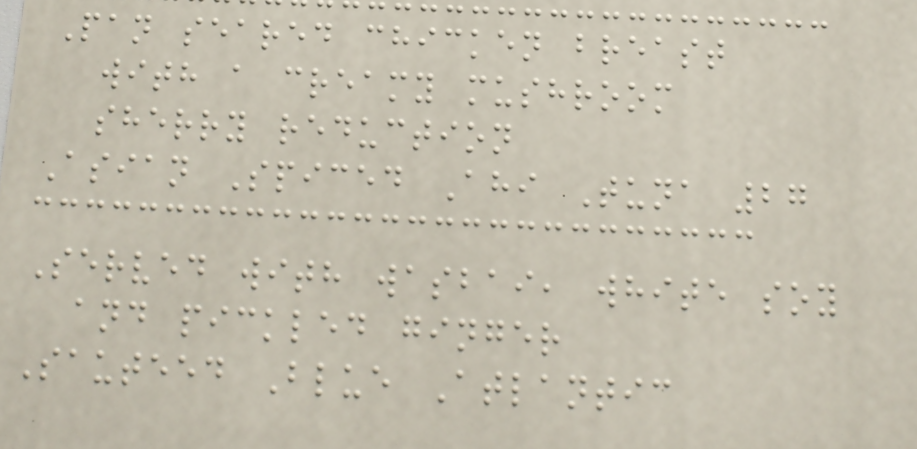Pan seared chicken breast
with a creamy mushroom
sherry reduction
Asian Spiced Ahi Tuna 27
Served with wasbai, white soy
and pickled ginger
Sauteed Blue Atlantic
